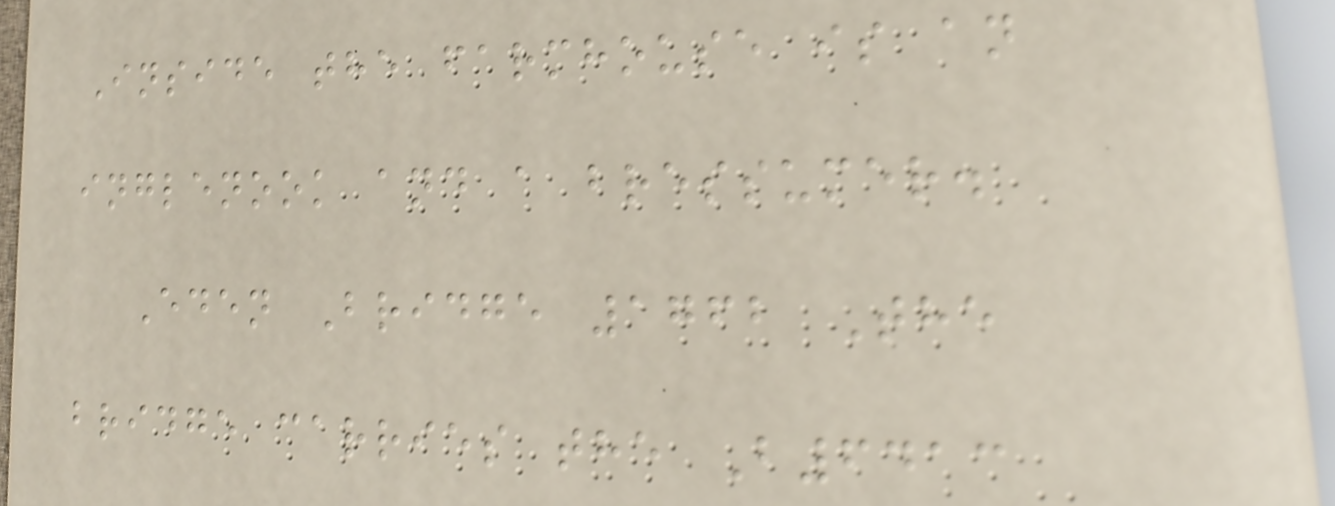Inside the farmhouse is an
inglenook and a bressumer.
Eden Bridge 1762 The
bridge carries the B6413
